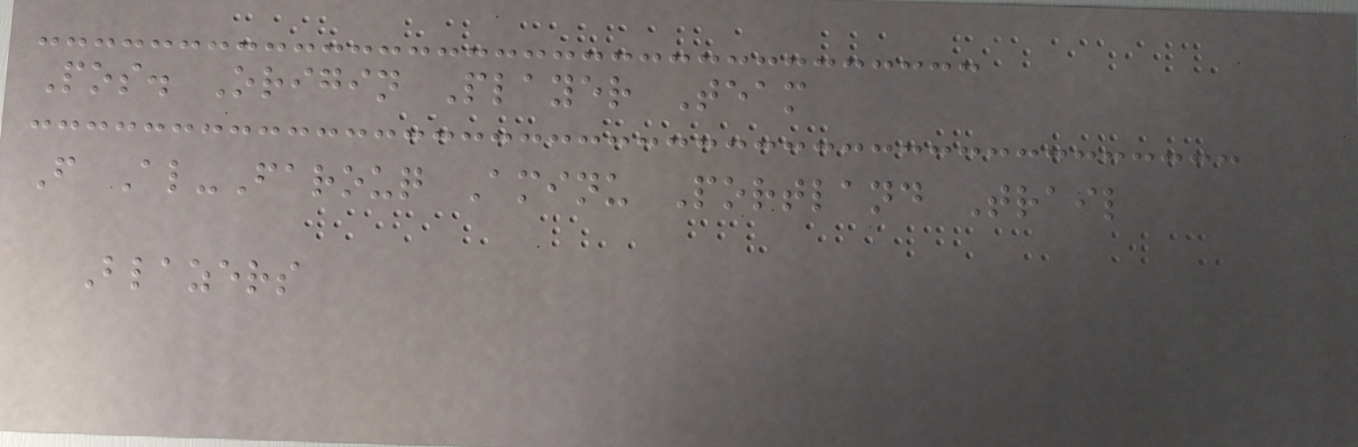Pos. Origin Player Team
F Al-Farouq Aminu Portland Trail
Blazers
